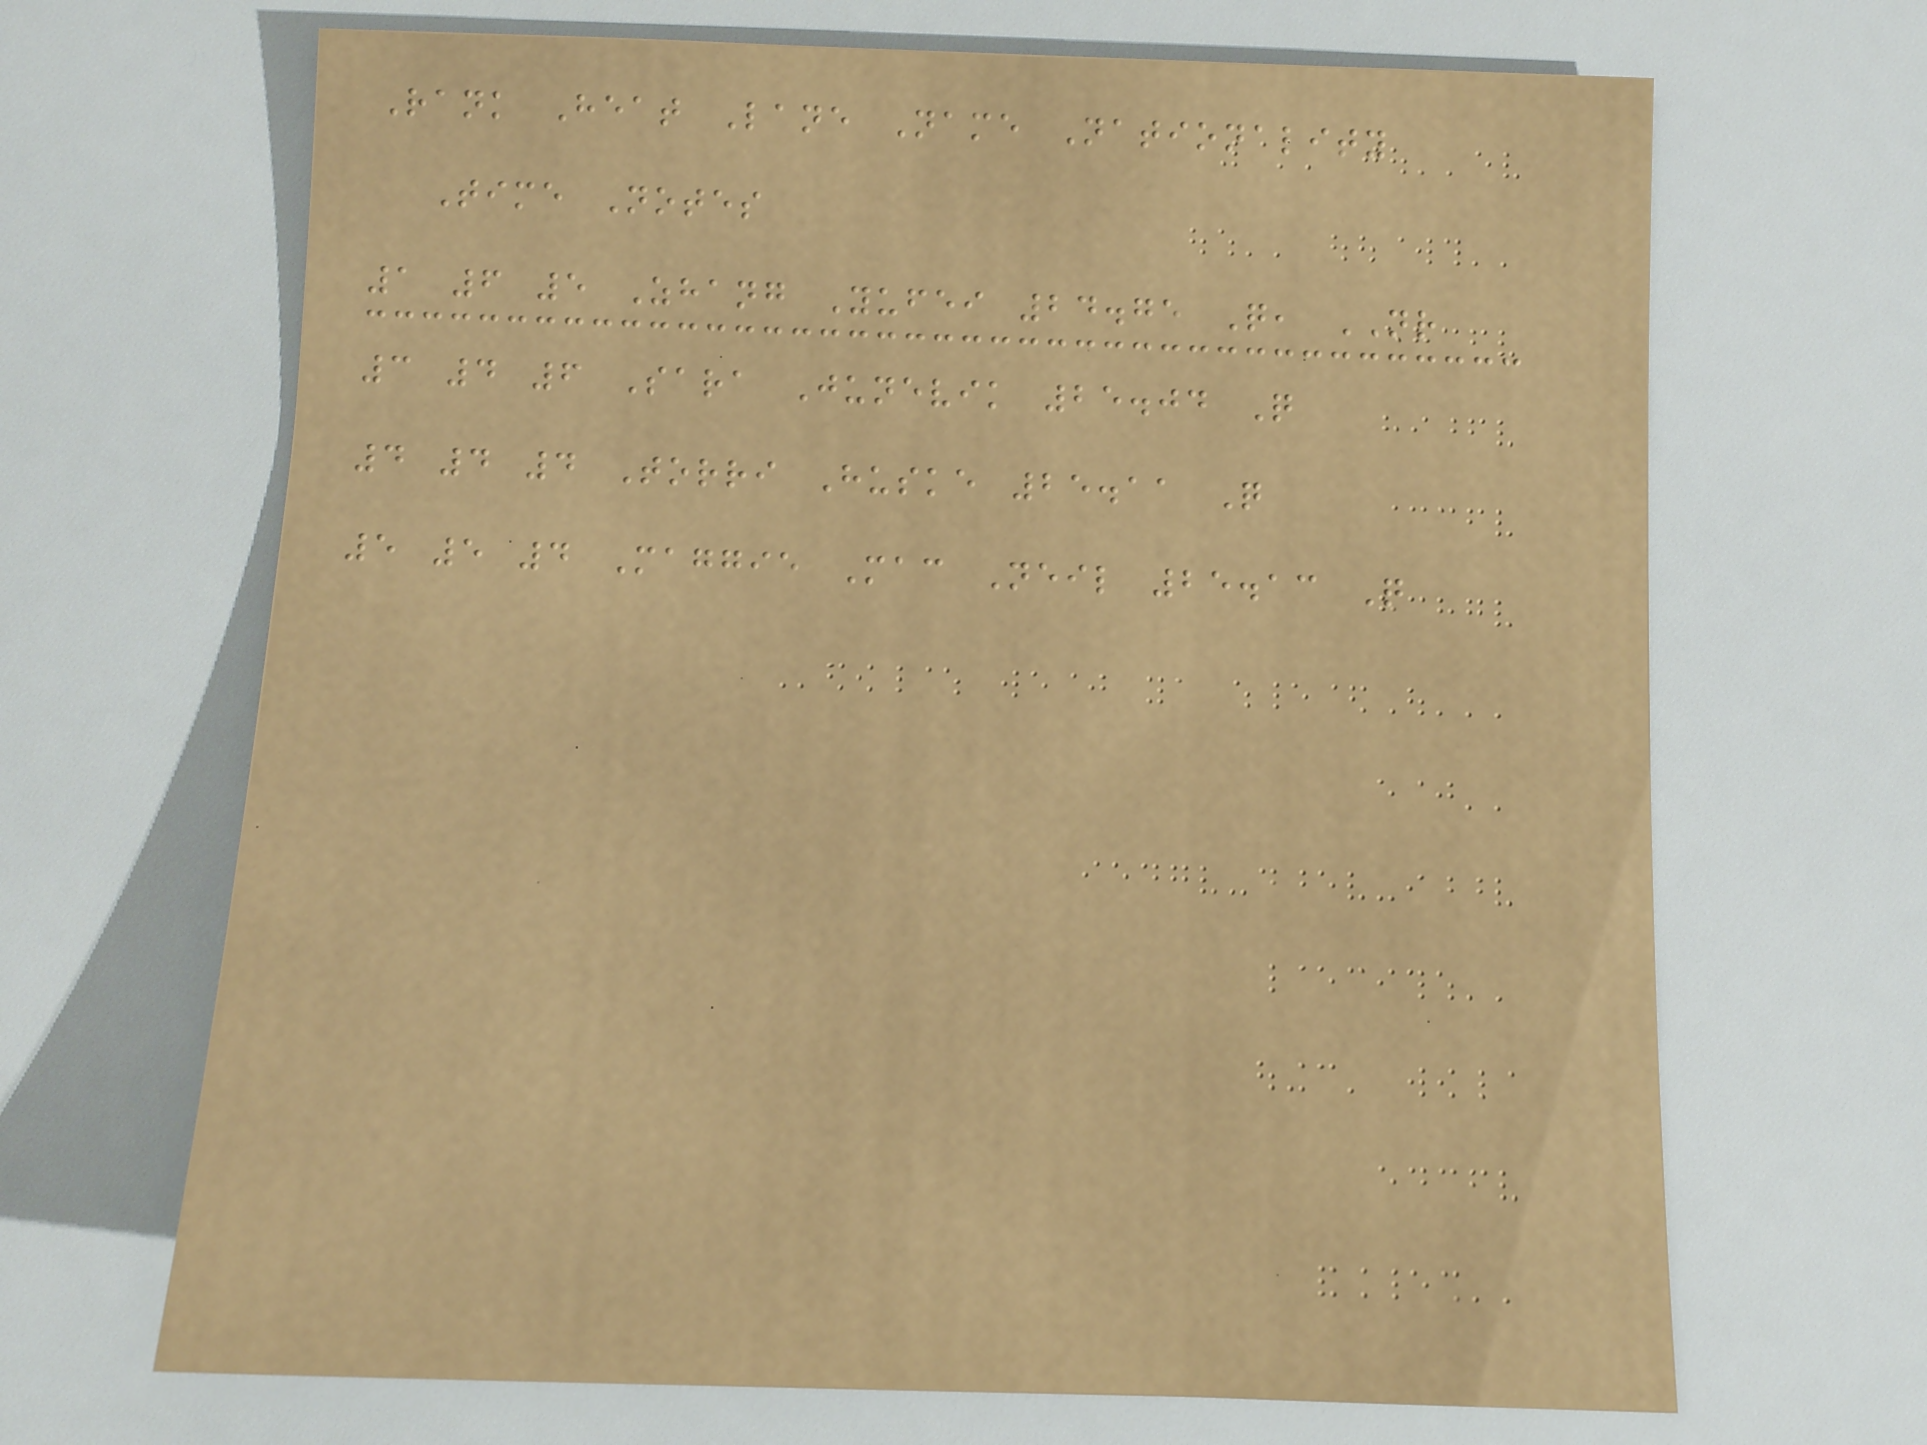Rank Heat Lane Name Nationality
Time Notes
1 6 5 Zhang Yufei 24.75 Q, NR
3 4 6 Sara Junevik 25.04 Q
4 4 4 Torri Huske 25.11 Q
5 5 4 Maggie Mac Neil 25.13 Q
